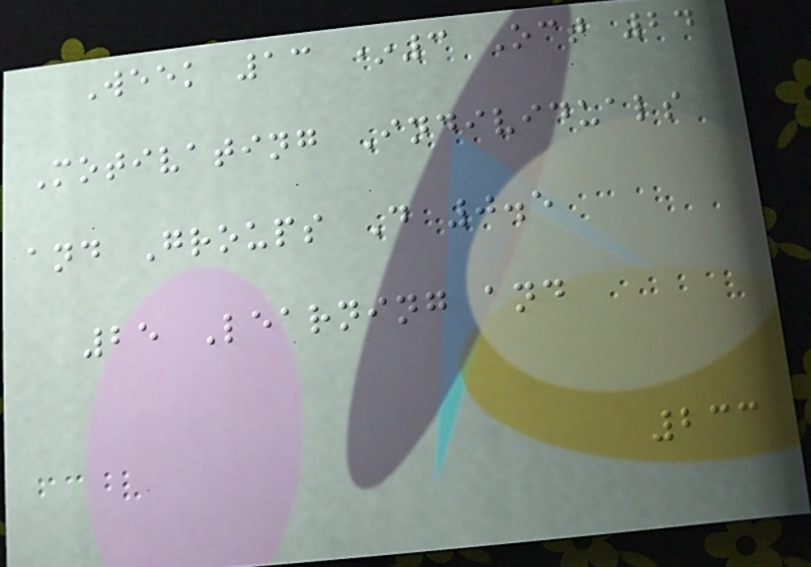Week 13 *3 Oct 24
Motivating Individuals
and Groups D 0.5
25 Learning and
233
